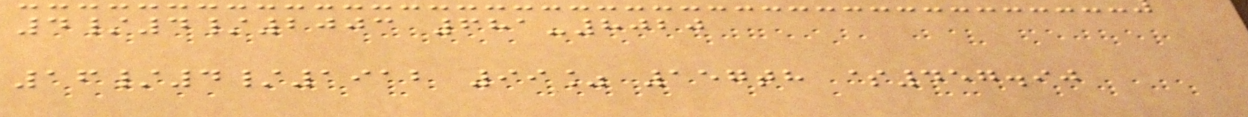4/4/2003 681-8020
16/4/1912 99% 157th $457.90
